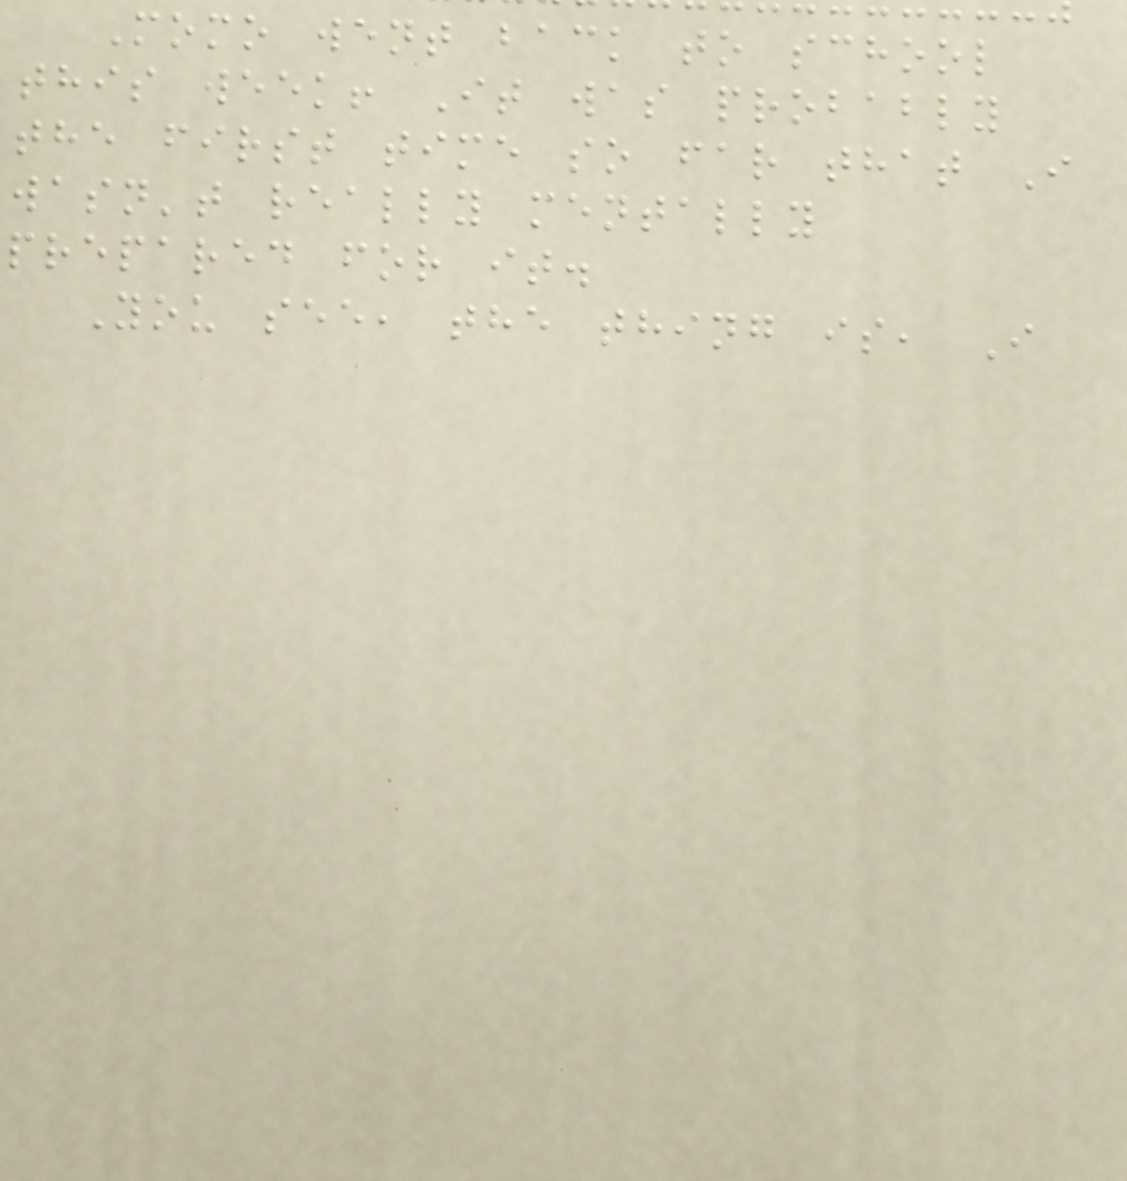Momo went back to school
this week! It was probably
the first time so far that I
wasn't really mentally
prepared for it.
You see, the thing is, I
